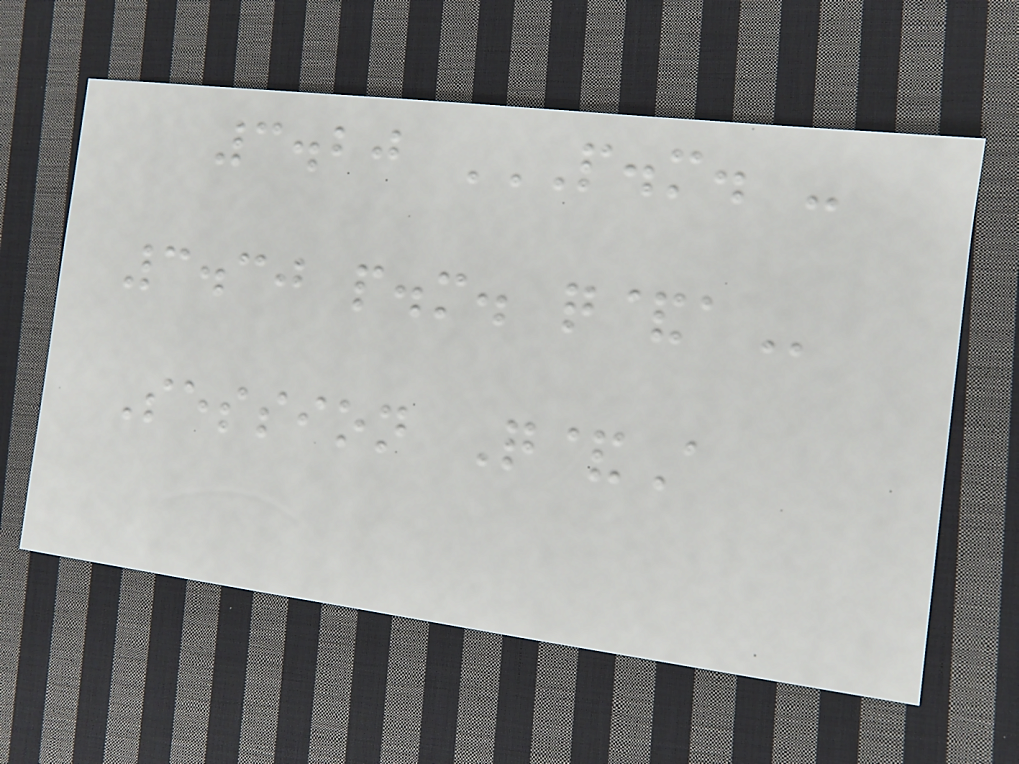3.20 P.M. -
3.30 P.M. Q&A
Session Q&A
